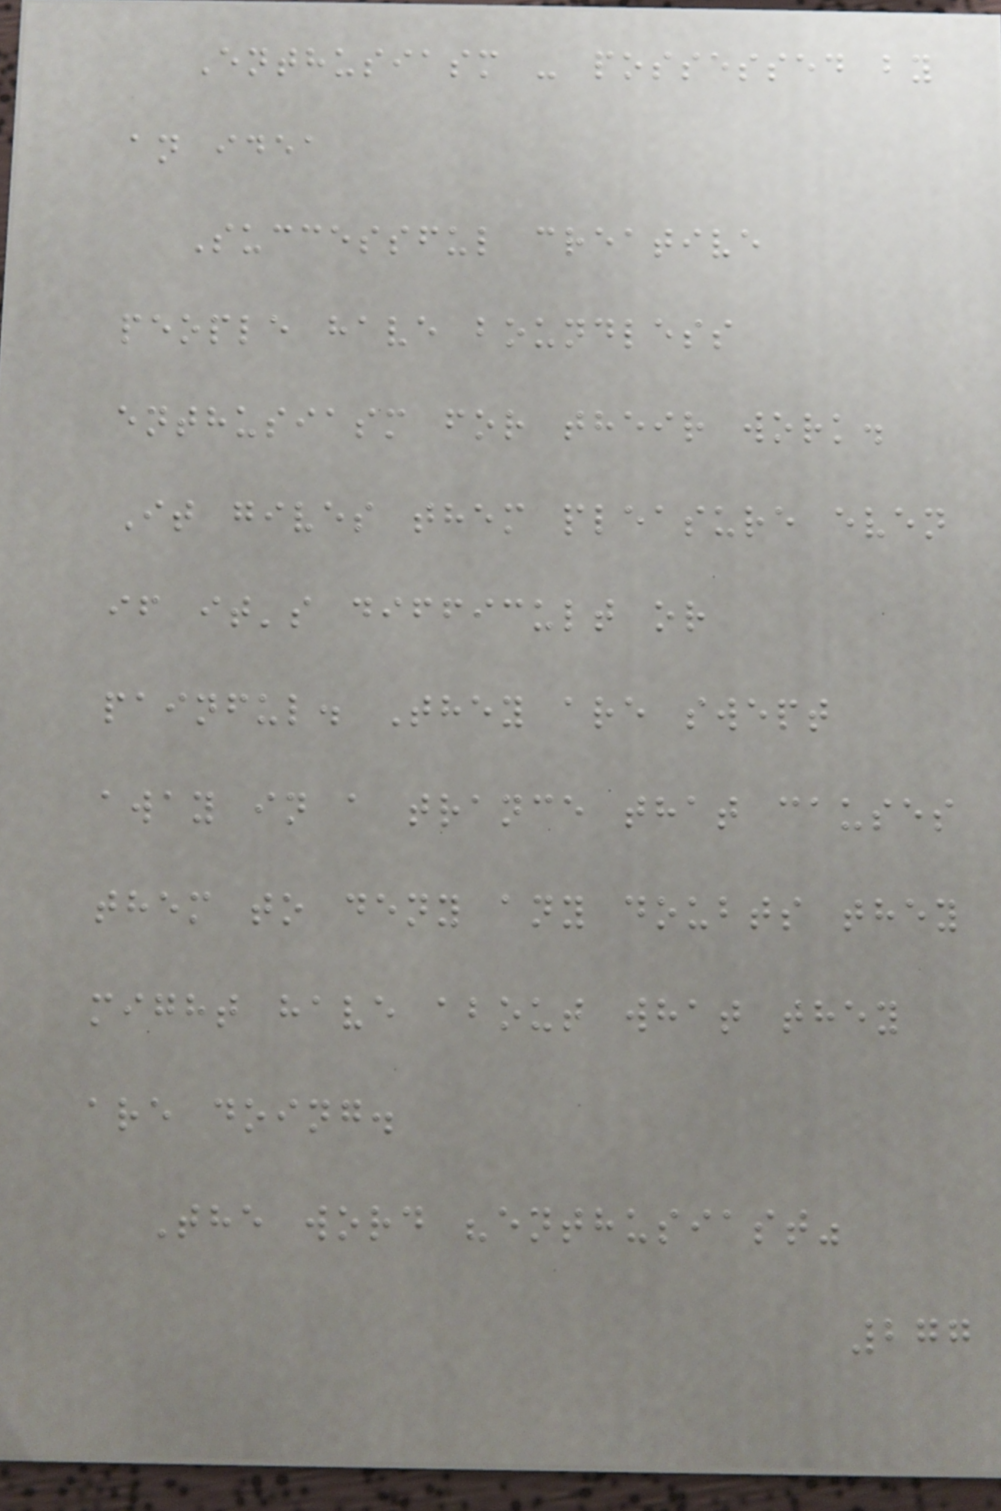Enthusiasm - possessed by
an idea
Successful creative
people have boundless
enthusiasm for their work.
It gives them pleasure even
if it's difficult or
painful. They are swept
away in a trance that causes
them to deny any doubts they
might have about what they
are doing.
The word "enthusiast"
277
